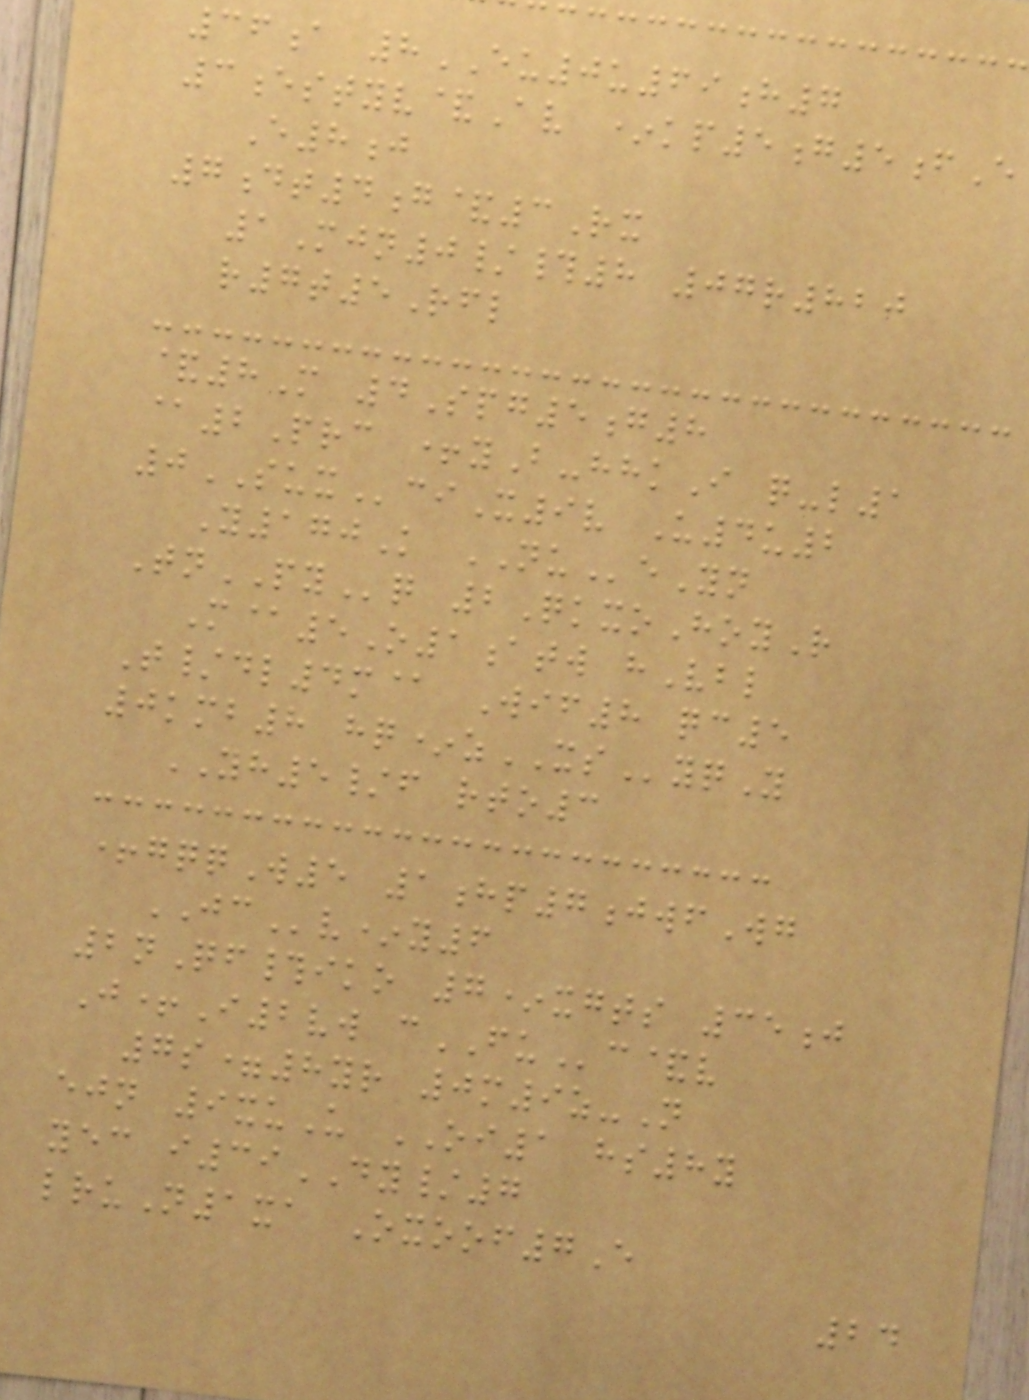36a 8EU0u69h7
3estyv&Av *kp5g5fE
E8j
7dt4g&3Rx
1Mjn0/#8 07r820
r7t5Rfl
&8M 4Spg5g8
@2Prc +yB-hhkI q-l1
0SUXciX9v U4u2
Y170K NUeYn
TnPYq 2QkxoHoyR
M@5O1atw hVbl
T/dl4m@ Wif8 qc5
0kmb8 hq*zXSyqY
YH5/f rto3
+gqqW5 1hp7jwfWg
JCv*y6
2nQf#iko 7*xgts 35j
J+I2vw cFUc&v
7s=8yr 0m9z-N
ejn 9xuU OI1 hs8y
yec i39DY/7
lruN1xa Oxoof7E
24
